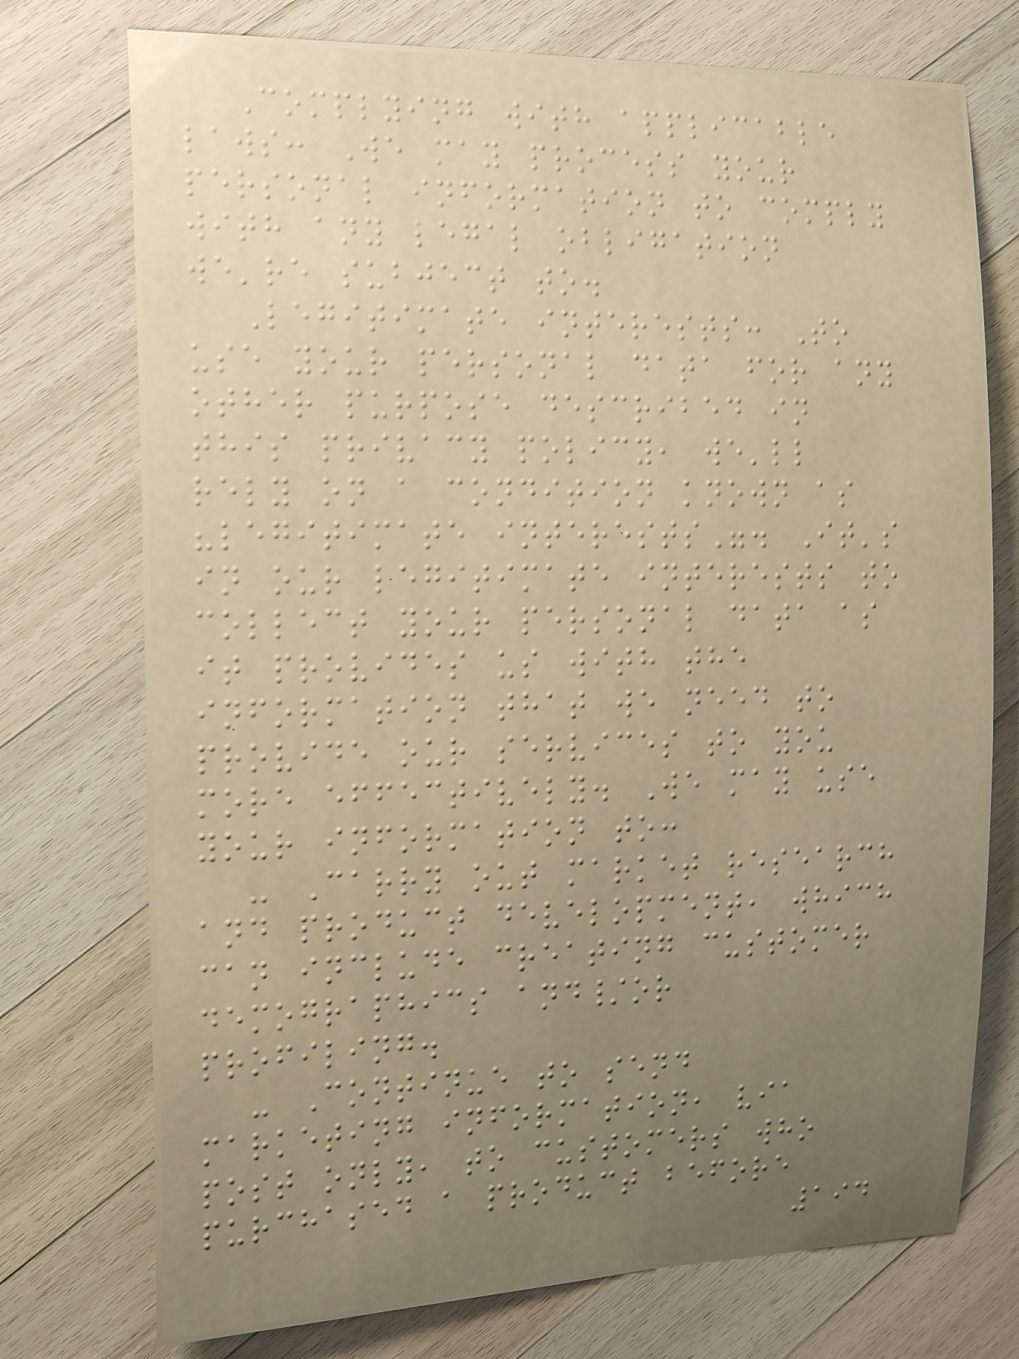Complying with applicable
laws: We may process your
personal information to comply
with any legal obligation
we're subject to.
Legitimate interests: To
use your personal data for any
other purpose described in
this privacy policy, we'll
rely on a condition known as
"legitimate interests". It's
in our legitimate interests to
collect your personal data as
it provides us with the
information that we need to
provide our services to you
more effectively. We may use
your information to:
- Carry out market research
and product development, which
can include creating customer
demographics and/or
profiling.
- Continue to send
marketing information, via
post only, to customers who
purchased a product before
194
